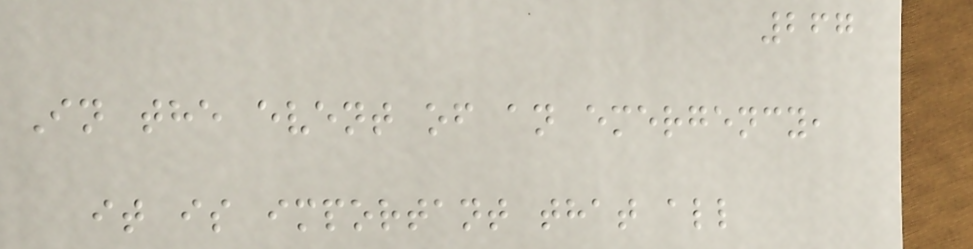267
In the event of an emergency,
it is important that all
